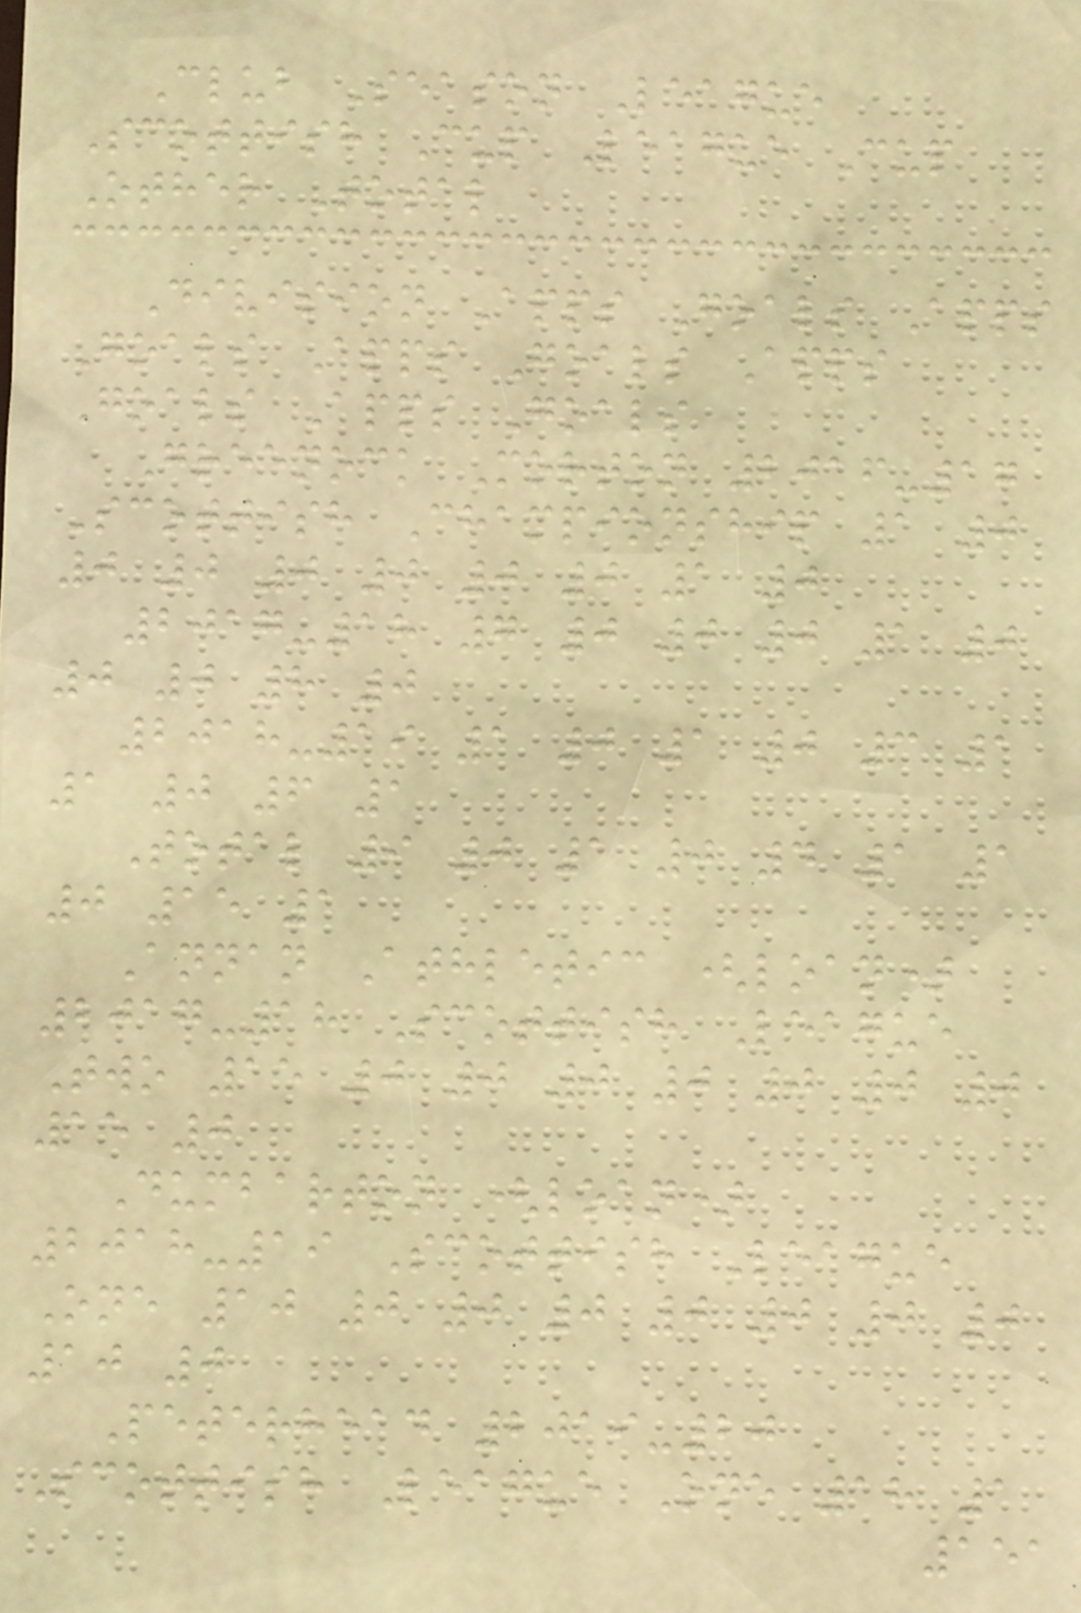Club Season League
Scottish Cup League Cup
Other Total
Division Apps Goals Apps
Goals Apps Goals Apps
Goals Apps Goals
Greenock Morton 2016-17
Scottish Championship 1 0
0 0 0 0 0 0 1 0
2017-18 7 0 0 0 1 0
0 0 8 0
2018-19 1 0 1 0 3 1
1 0 6 1
Total 9 0 1 0 4 1 1
0 15 1
Annan Athletic (loan)
2017-18 Scottish League
Two 15 0 0 0 0 0 0 0
15 0
Dumbarton (loan)
2018-19 Scottish League
One 10 0 0 0 0 0 0 0
10 0
Peterhead 2019-20
Scottish League One 18 1
151
